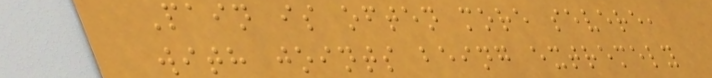Pain is often more severe,
with joints being extremely
